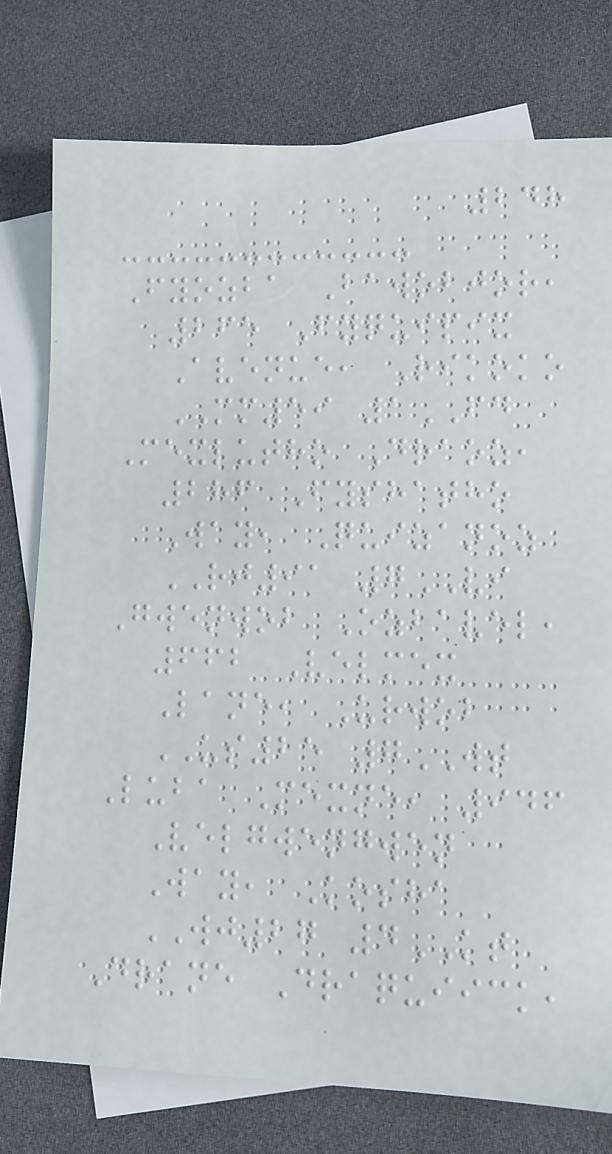248
Fyozba Bawobjor,
265 Fyquipix
Avenue, Rikoko
MM59 1FD
Mexlutho Draoz,
286 Fyshatho
Way, Quizanoz
RJ91 7VI
Gwenwob Ozbavel,
662 Velmex
Lane, Urwob
US25 7WT
Luba Mexne, 946
Velgwengwen
Way, Kosha
WJ27 4KT
Drane Draquiick,
